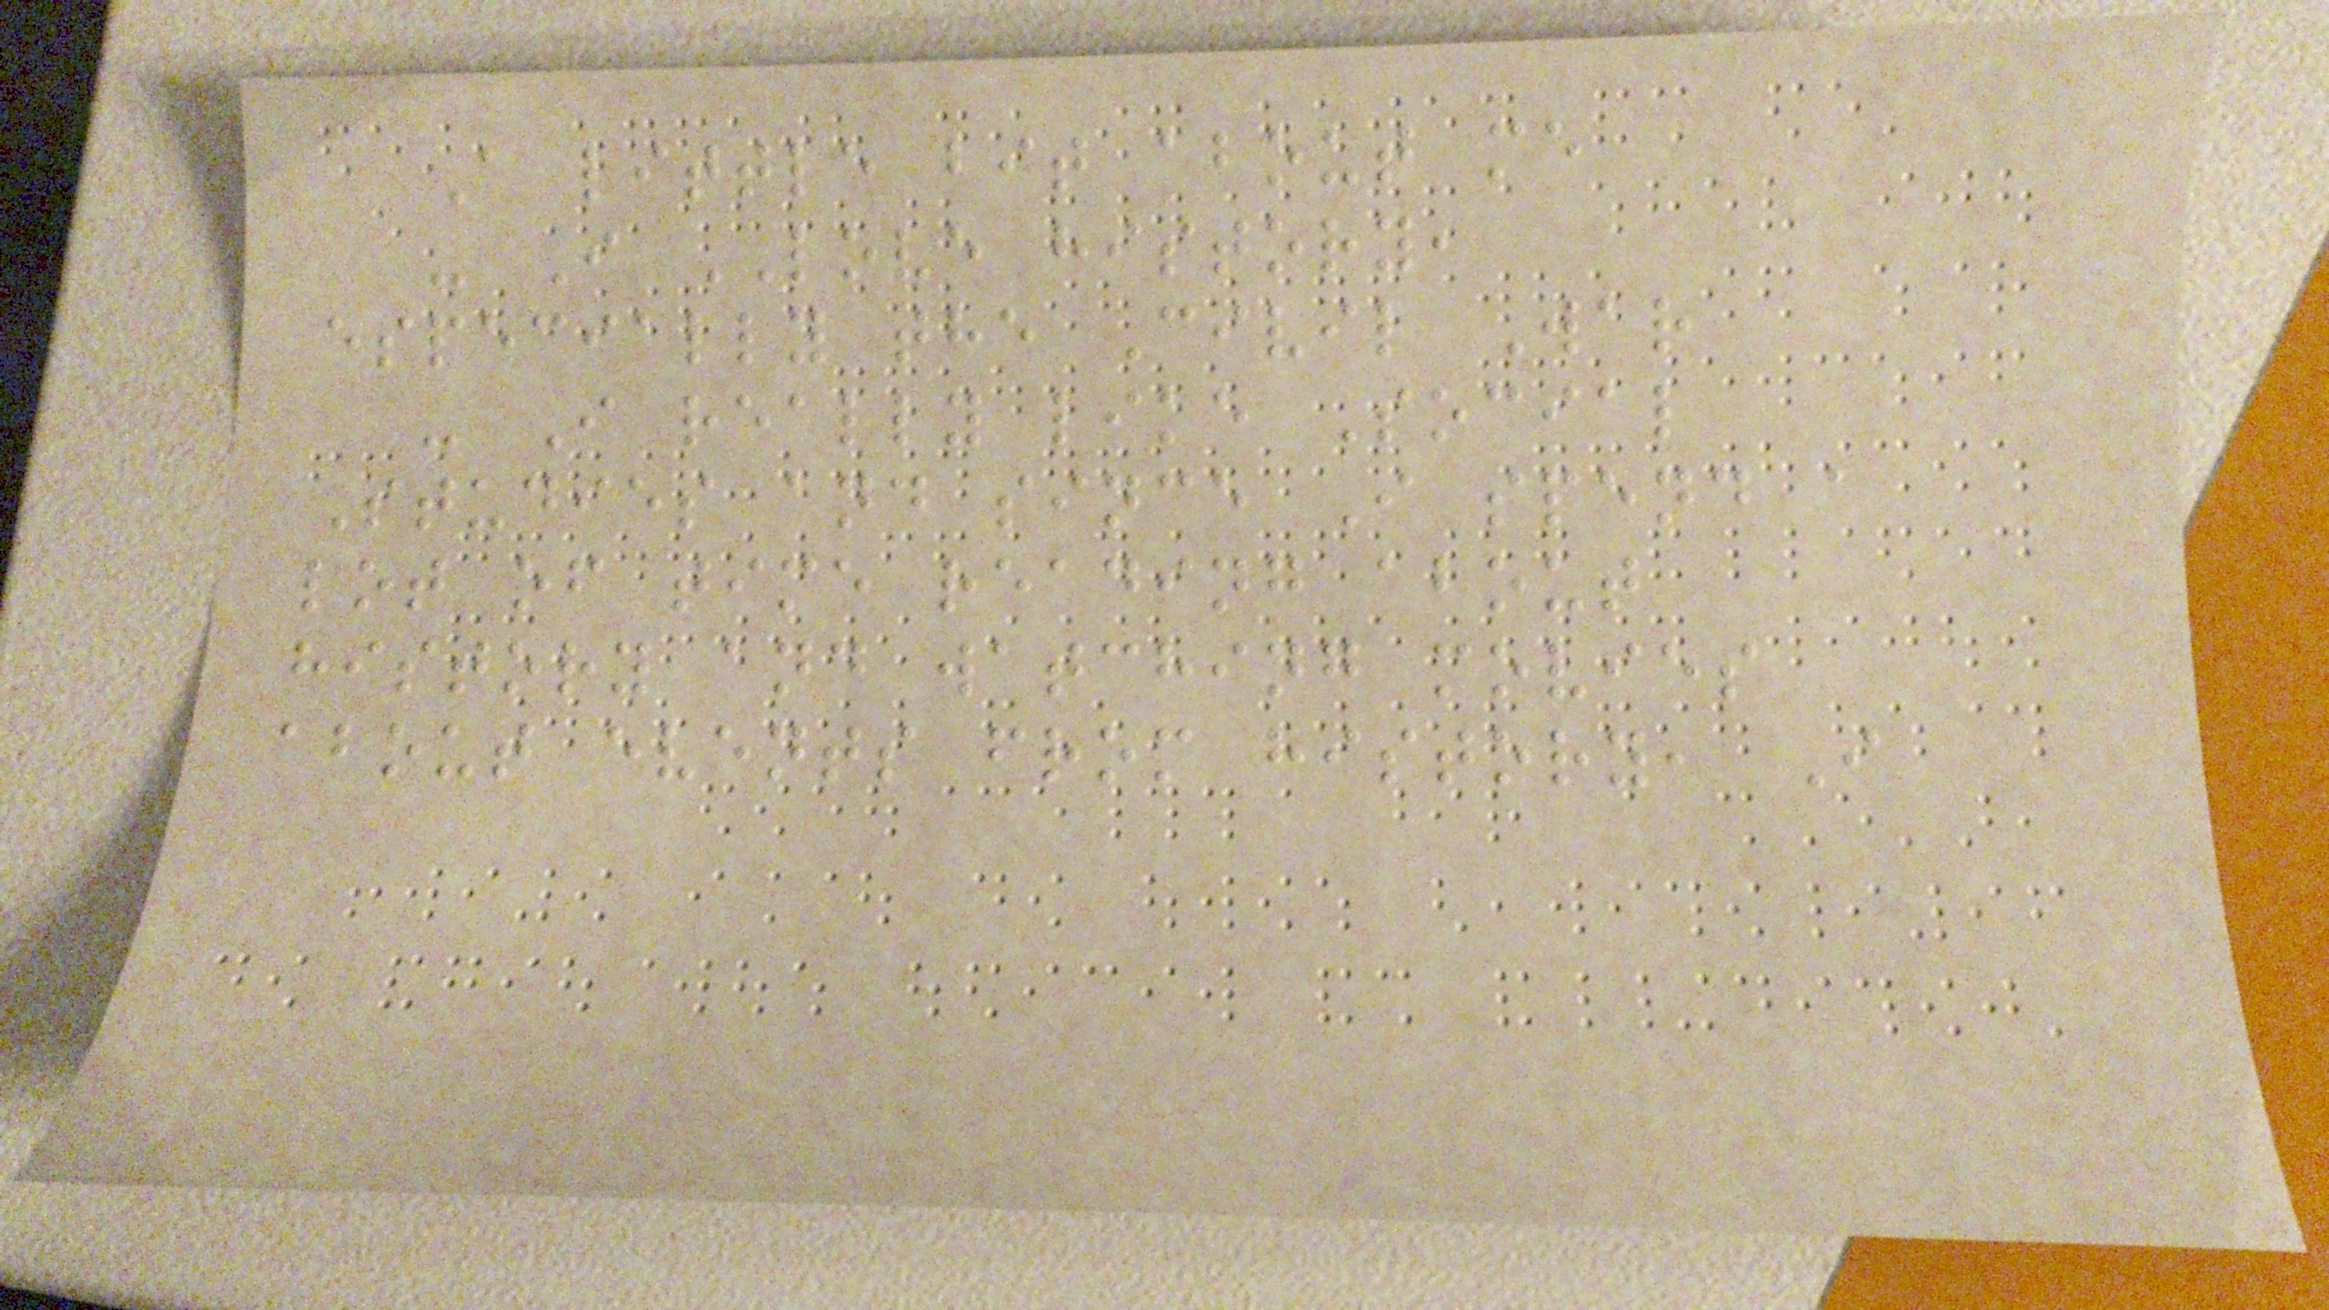A little bit about me
- I LOVE history,
especially the Civil War
- I really like Social
Studies and since I spend a
lot of time reading about
history and watching movies
about events from history, I
